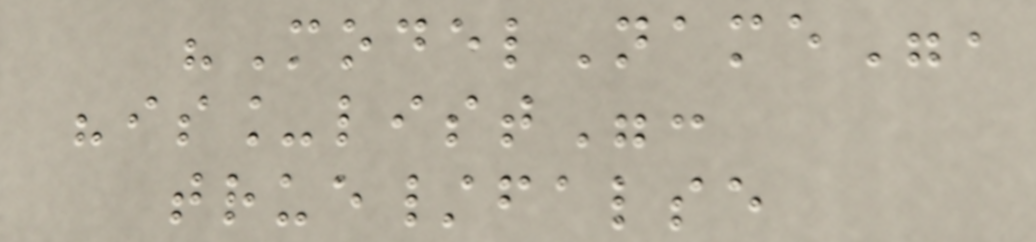"ModelName",
"is_list":
true/false
